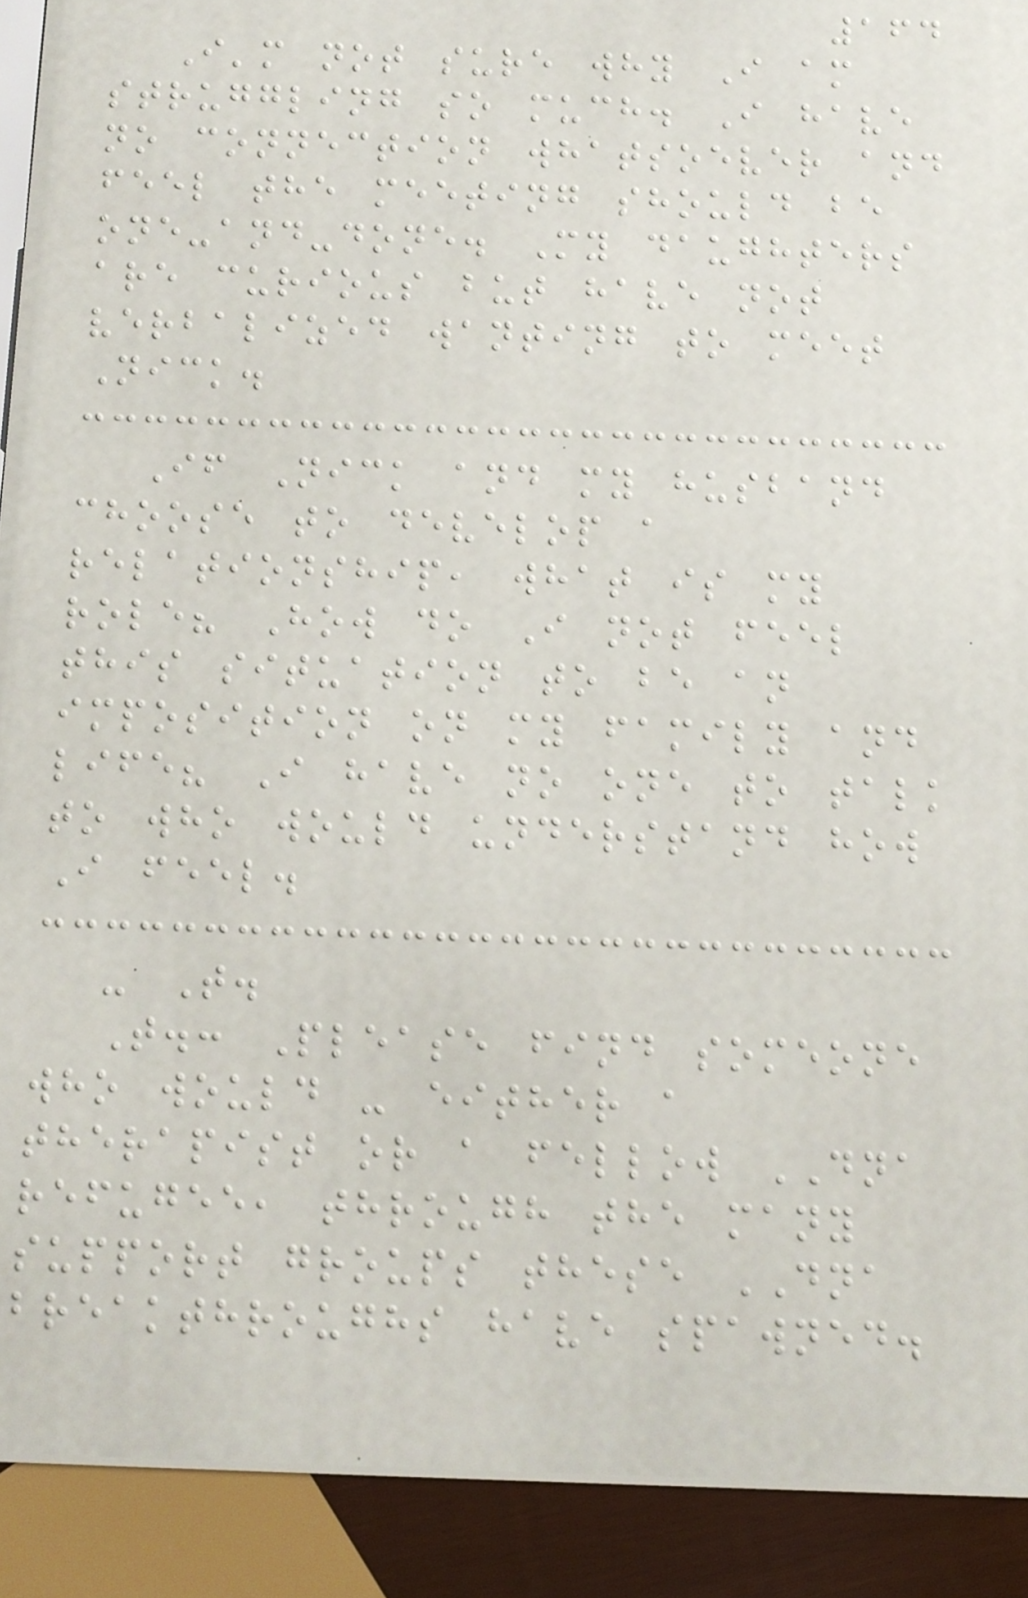164
I'm not sure why I am
struggling so much. I have
no connection whatsoever and
feel the meeting should be
one-and-done. My daughters
are curious but have not
verbalized wanting to meet
Nick.
If Nick and my husband
choose to develop a
relationship, what is my
role? How do I not feel
this situation to be an
imposition on my family and
life? I have no one to talk
to who would understand how
I feel.
- T.
T.: Please find someone
who would - either a
therapist or a fellow DNA
refugee, through the many
support groups these DNA
breakthroughs have spawned.
